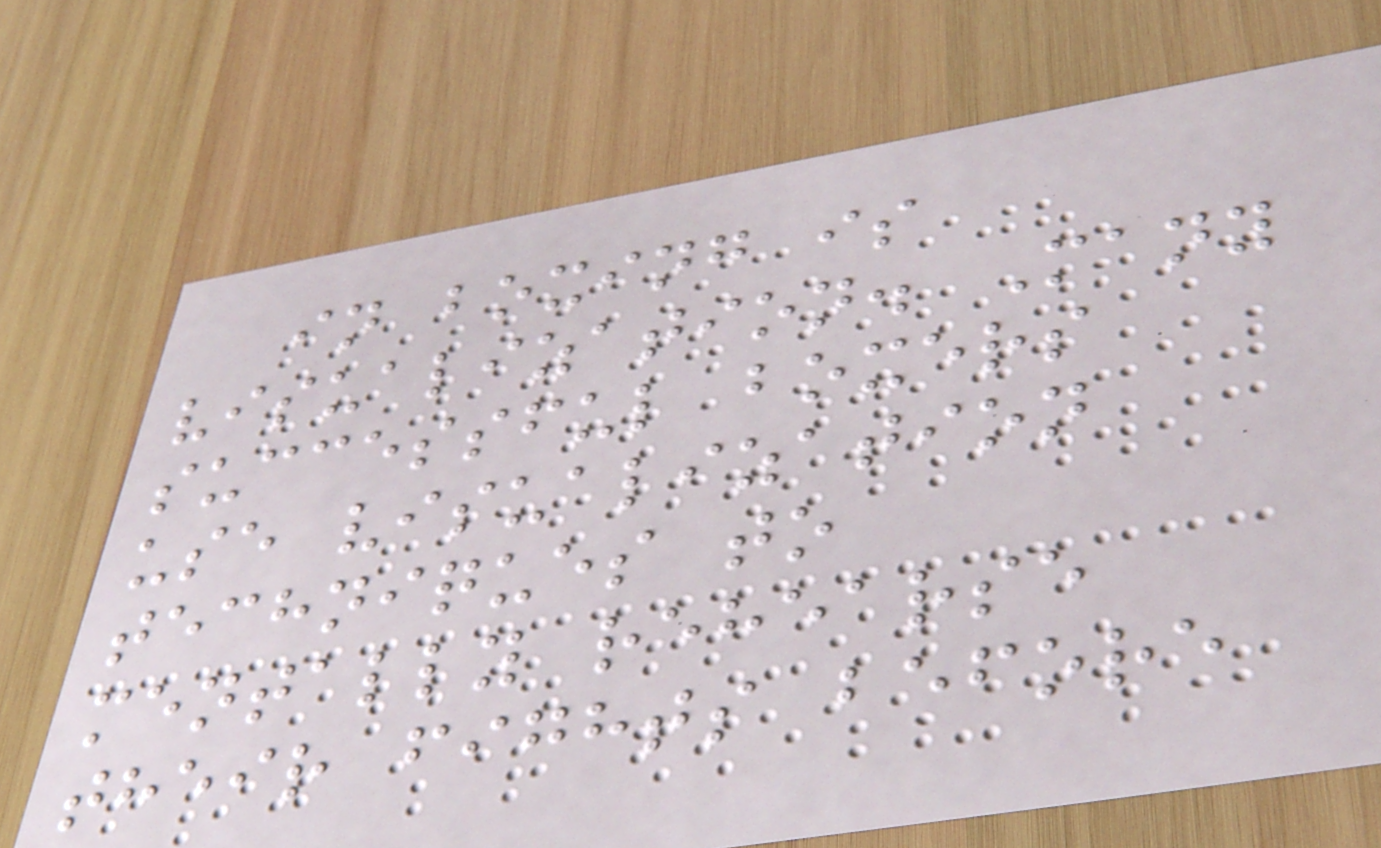in boxing is
visualization. Many
successful boxers
use visualization
techniques to
mentally rehearse
their fights before
